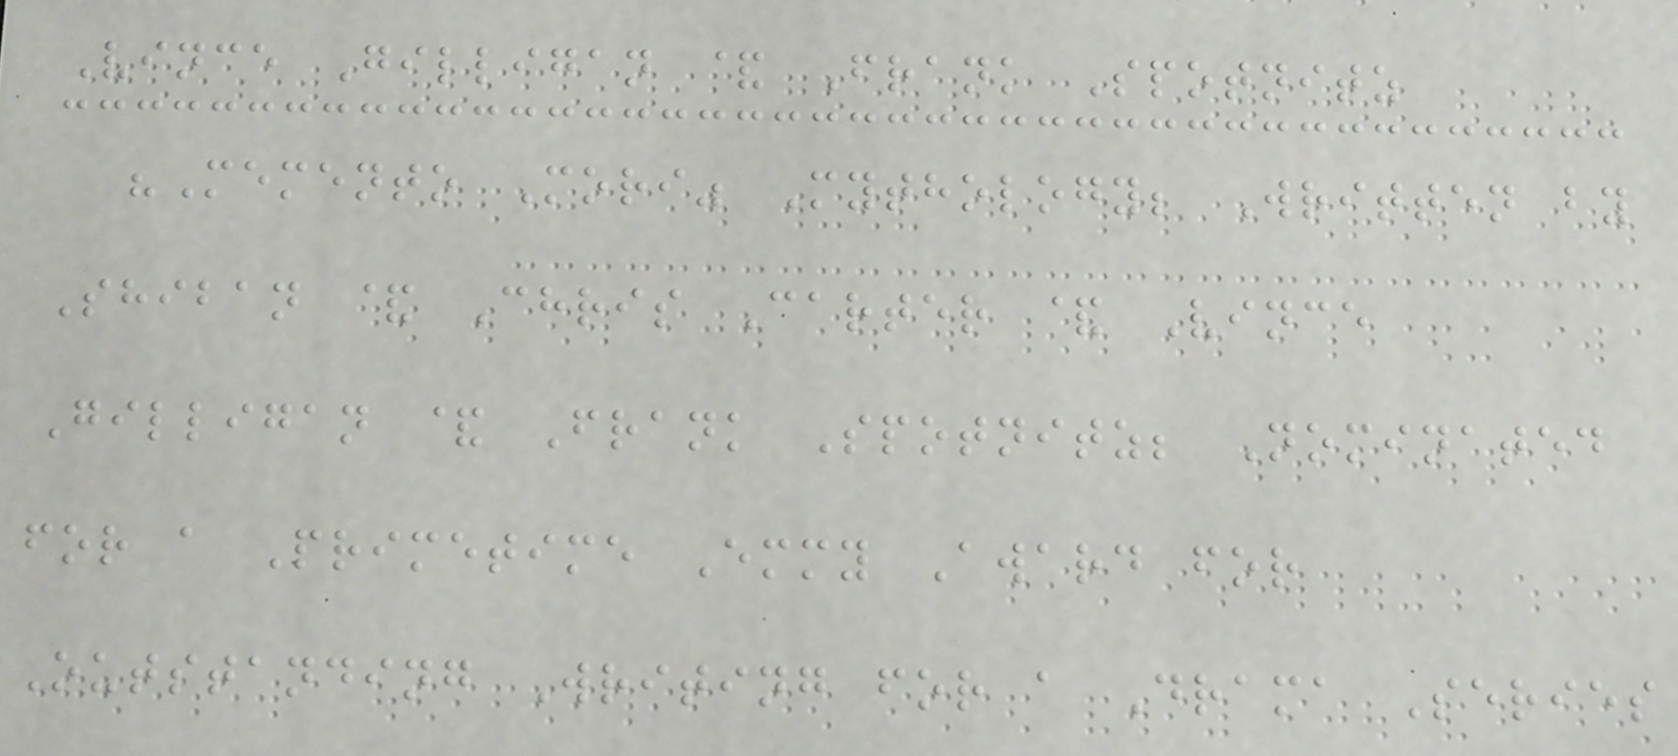Vince Gilligan & Frank Spotnitz
"Memento Mori" Mythology; Written by
Shiban & Chris Carter & Vince
Gilligan & Frank Spotnitz; Nominated
for a Primetime Emmy Award for
Outstanding Writing for a Drama Series
